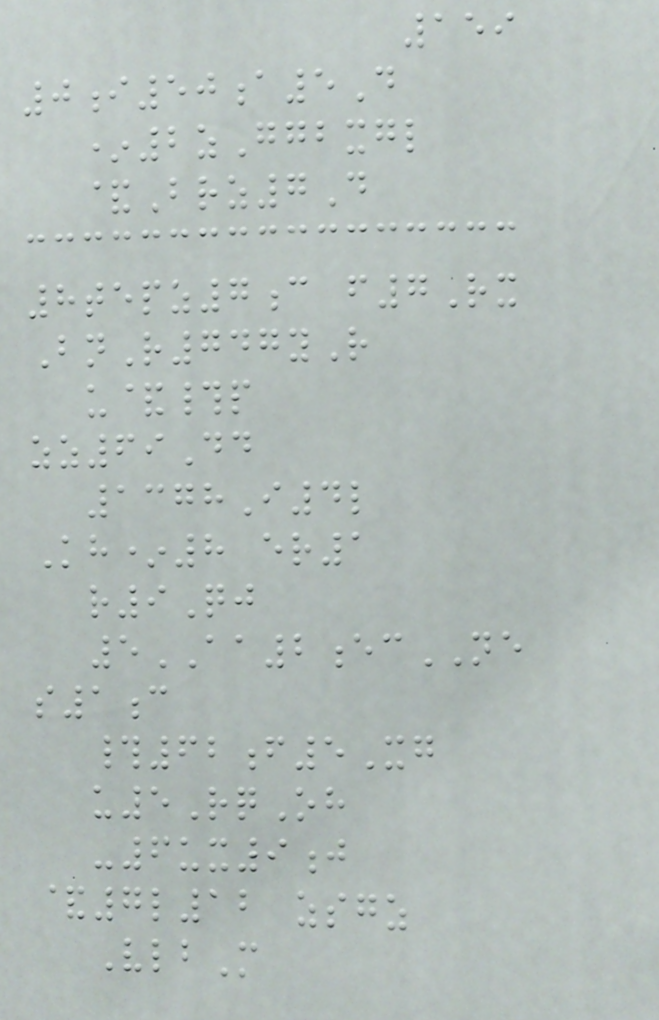159
0i50a5D
*2zGgbxgl
&Brz7D
8tepz7c f7Rx
BnR747yR
u&#p
zz69Dd
1378I4l
Kh*8 er1
r9Qj
5AA2ecNE
s1c
#62f5Xg
u5RqOh
-6ux9j
&7l12 zsgz
VlbM
